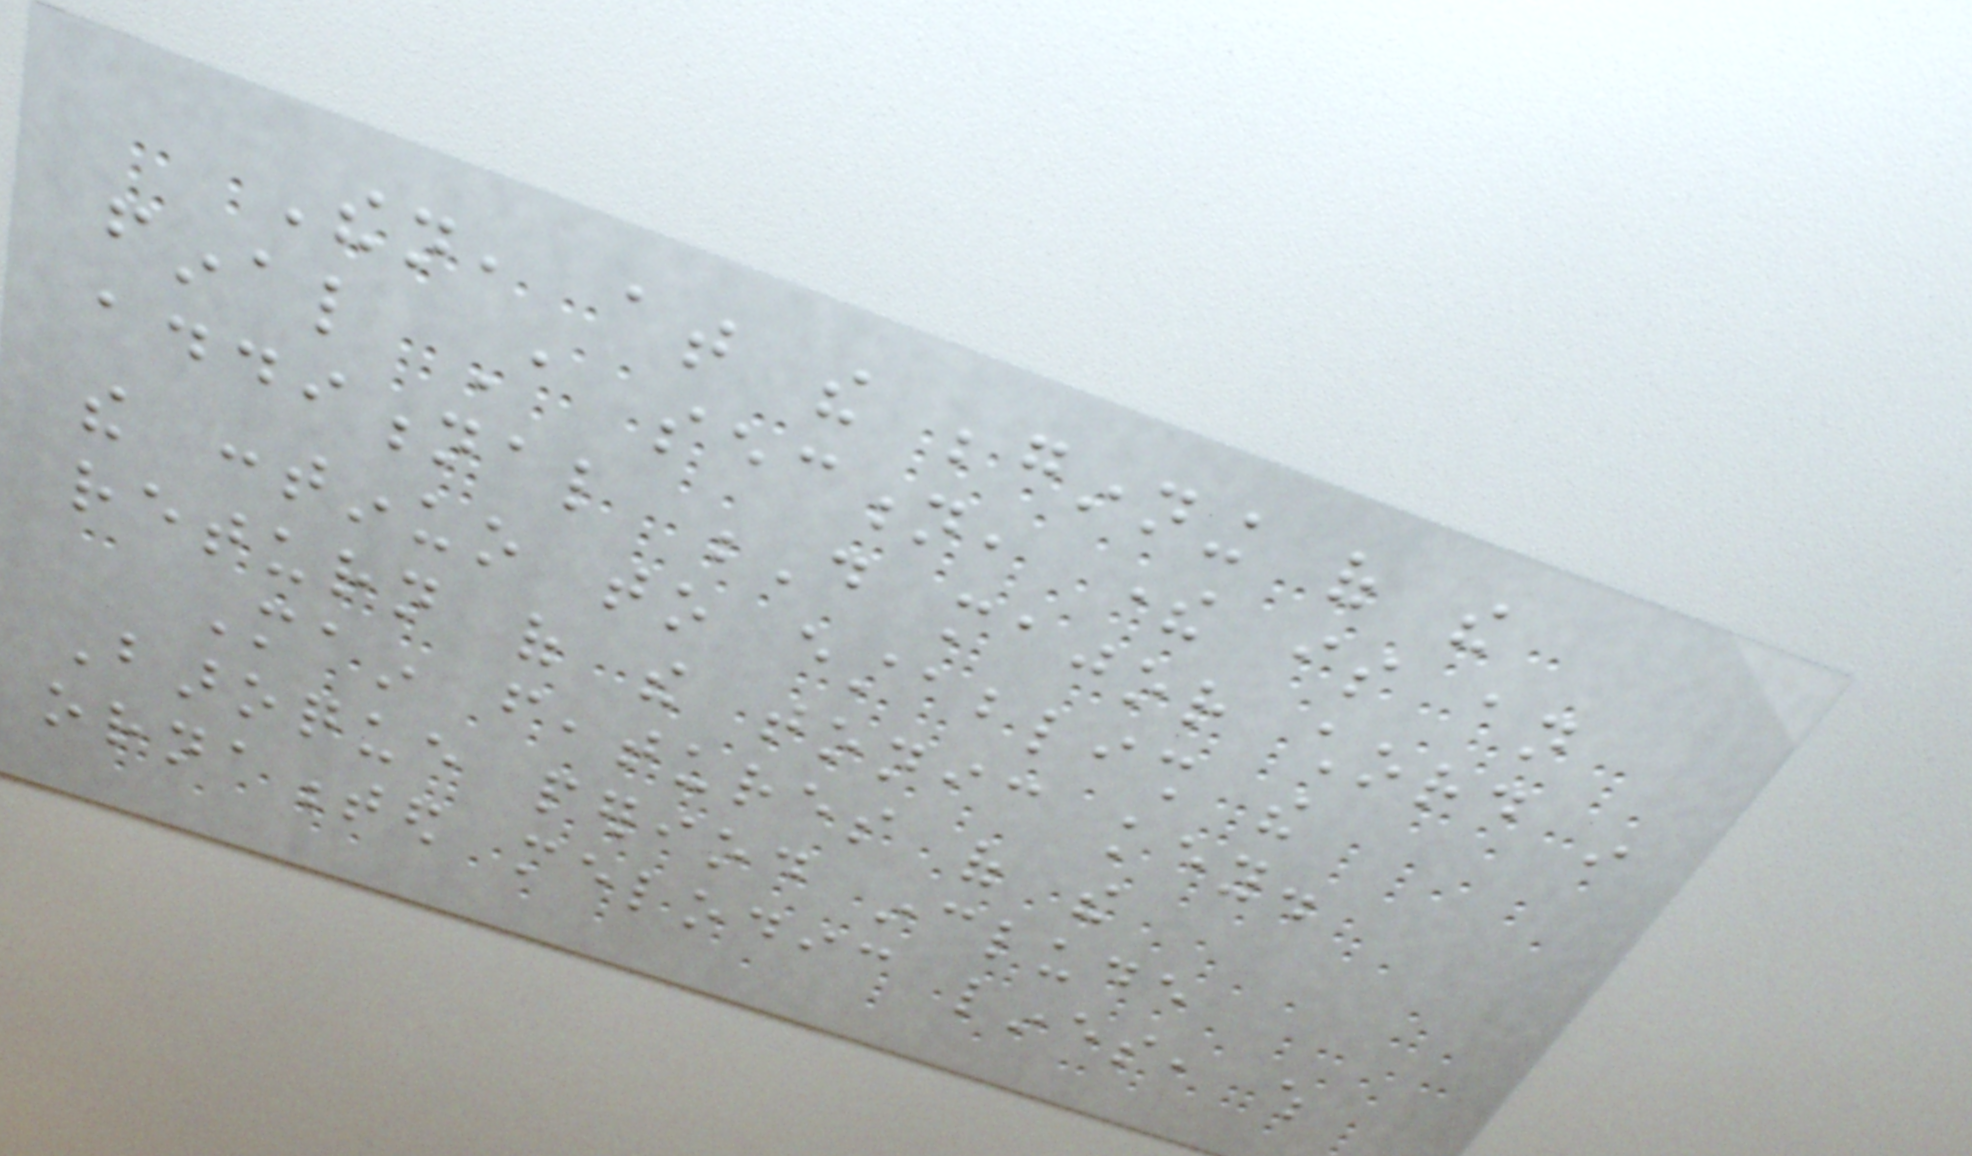Then, at the beginning of the
final A section, there is an
additional D major chord in
the continuo to establish the
return of the tonic key.
Main features of the
Baroque period include
ornamented melodic lines, which
